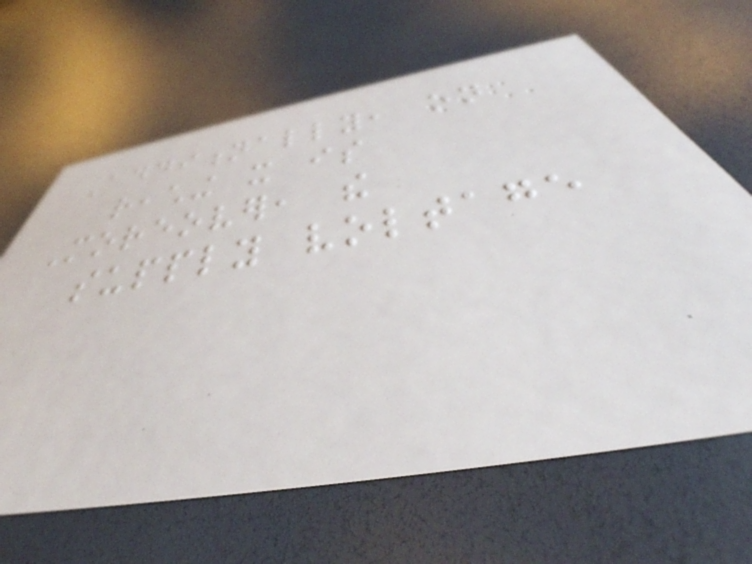Additionally, on
reaching it is
Moreover, the
supply voltage
